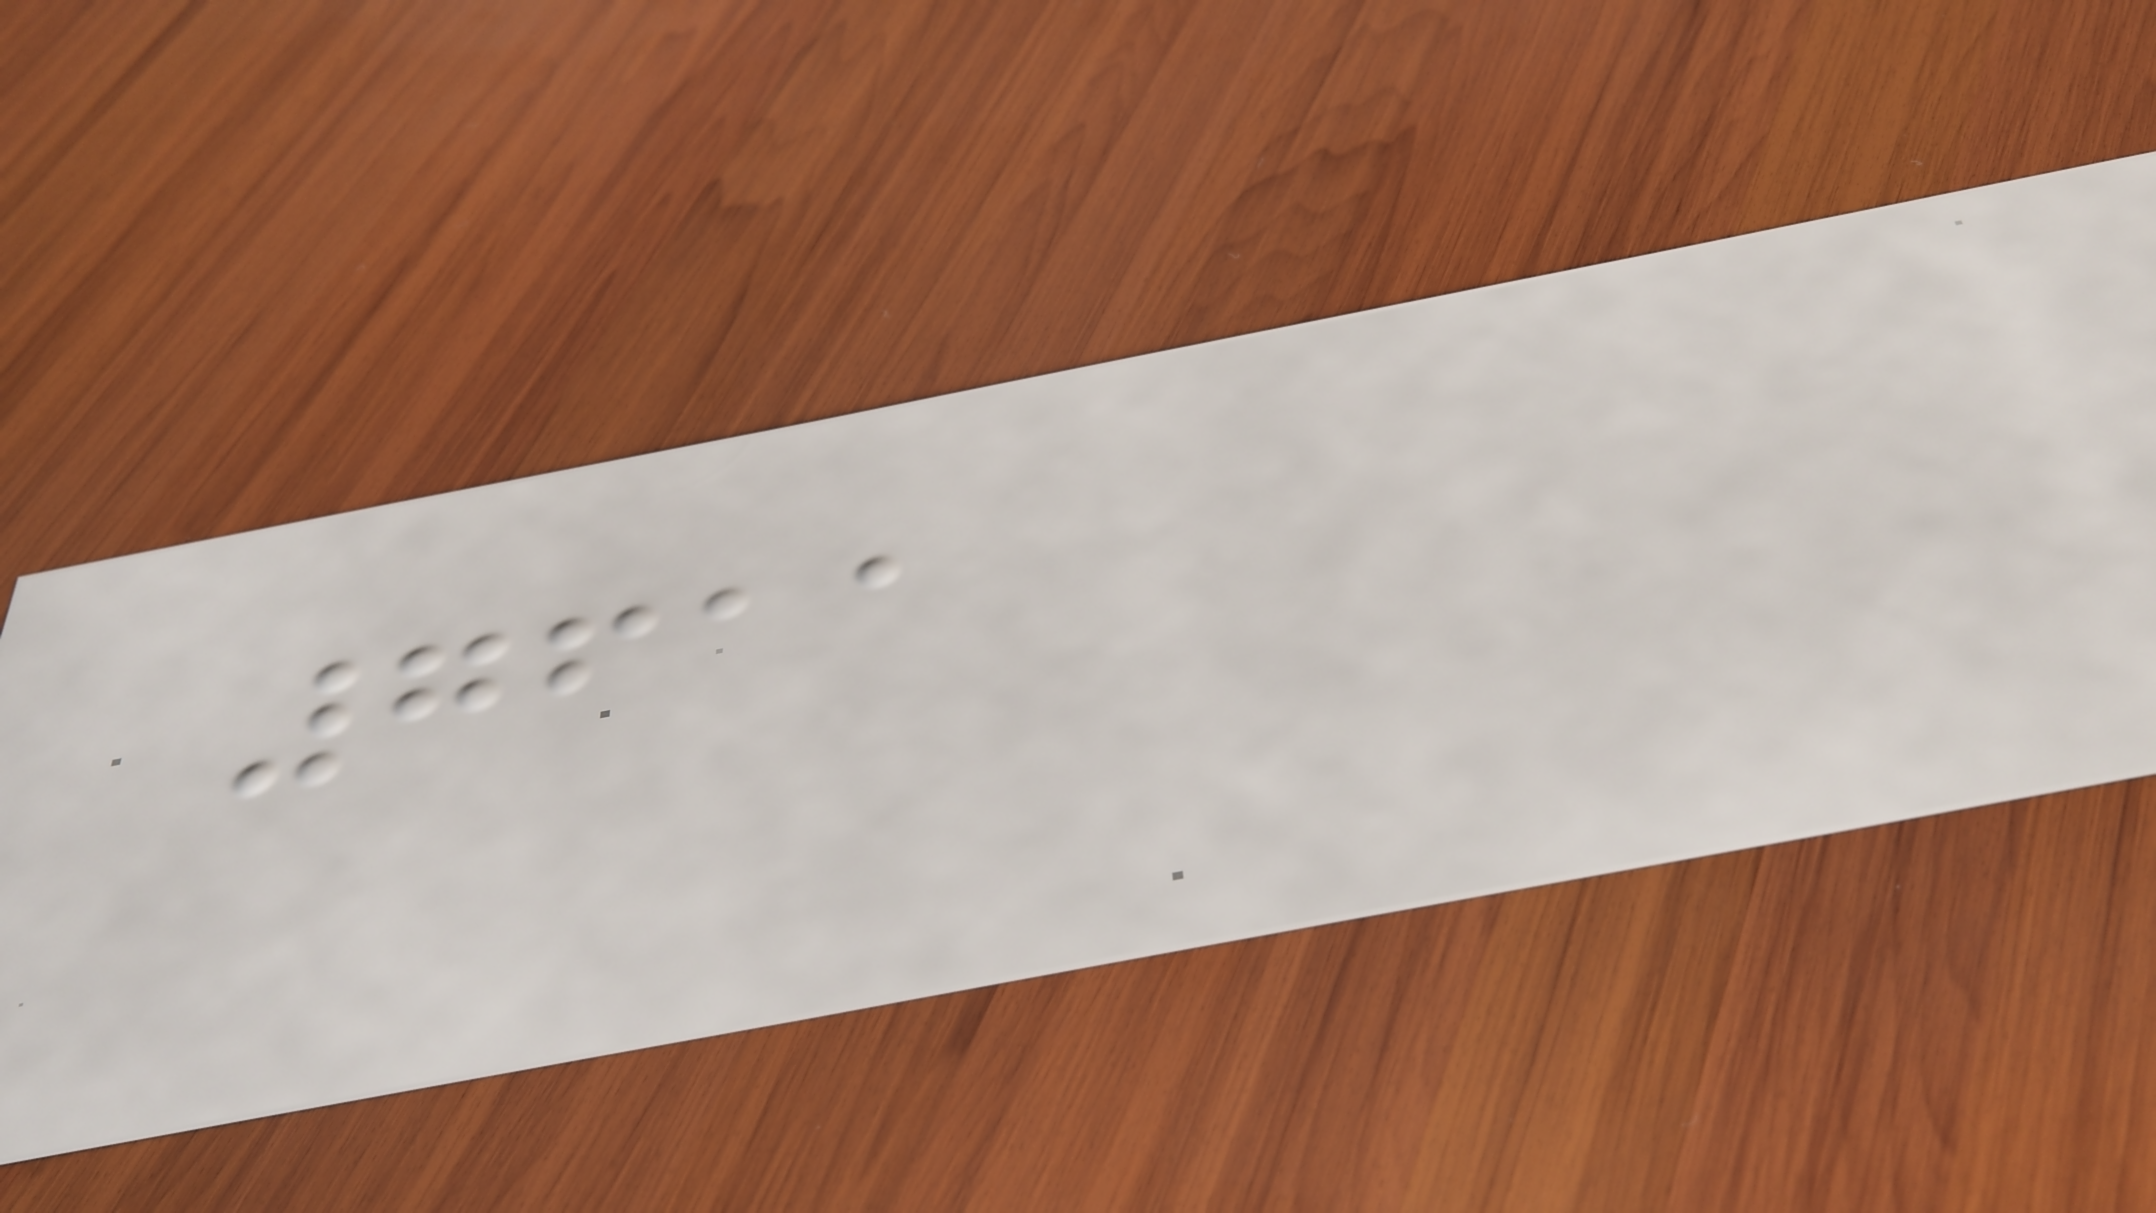7611
